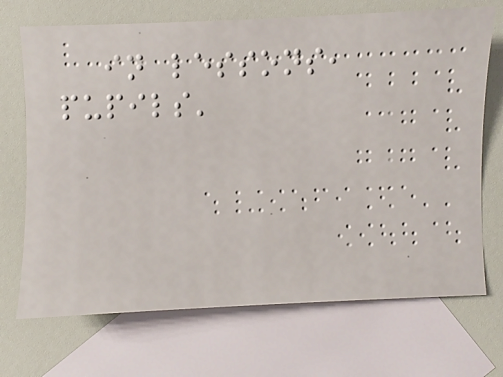in lessons,
pupils'
